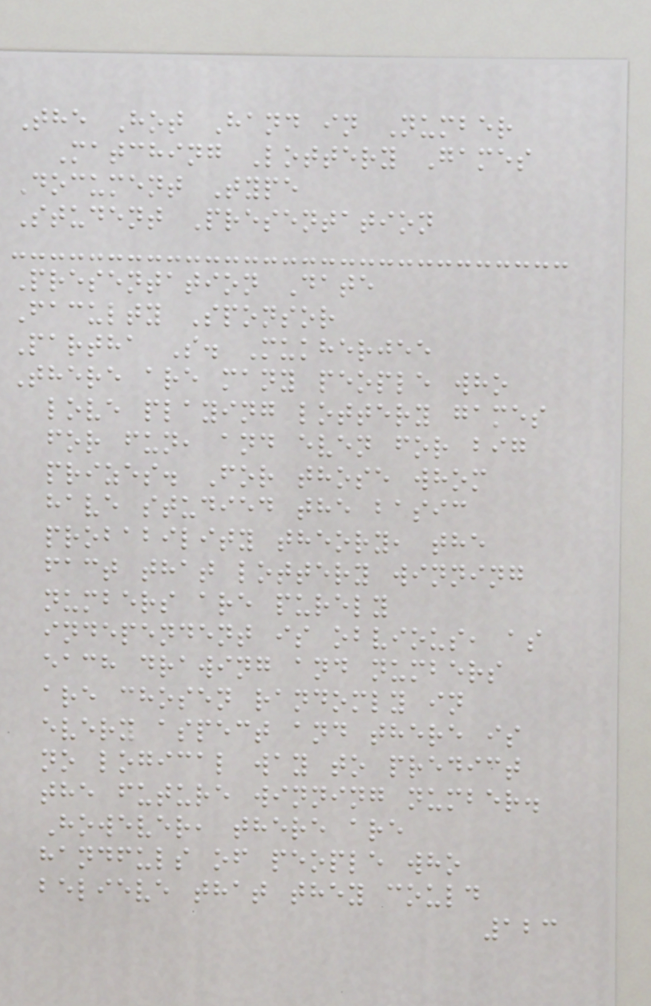The Hot Hand in Number
Matching Lottery Games
Document Type
Student Presentation
Presentation Date
Faculty Sponsor
Partha S. Mukherjee
There are many people who
love playing lottery games
for fun, and even for big
prizes. For those whom
have studied the basic
probability theory, the
fact that lottery winning
numbers are purely
independent is obvious, as
each drawing and numbers
are chosen randomly in
every aspect and there is
no logical way to predict
the future winning number.
However, there are
handfuls of people who
believe that they could
123
